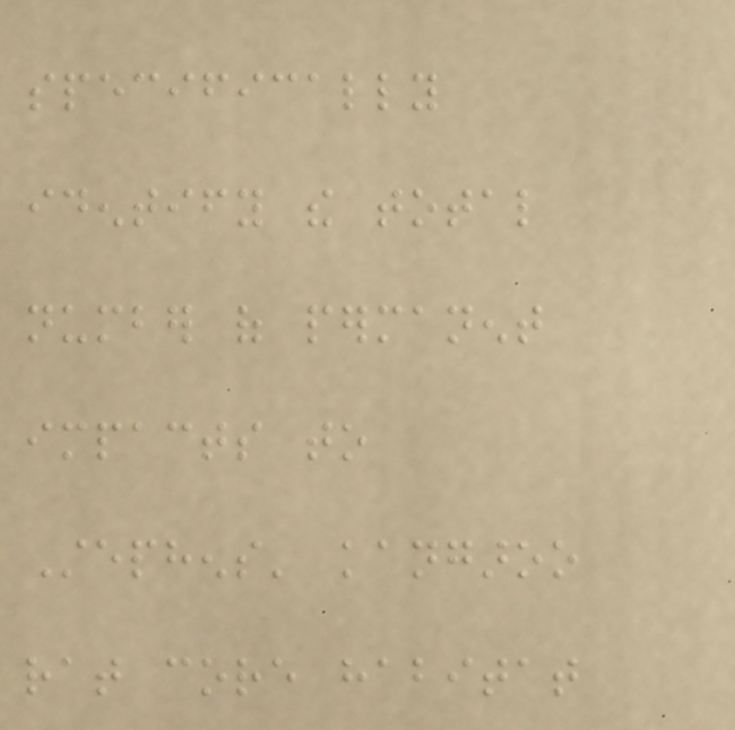specifically
identify the total
number of permanent
impacts to
Stephens' kangaroo
rat core habitat
